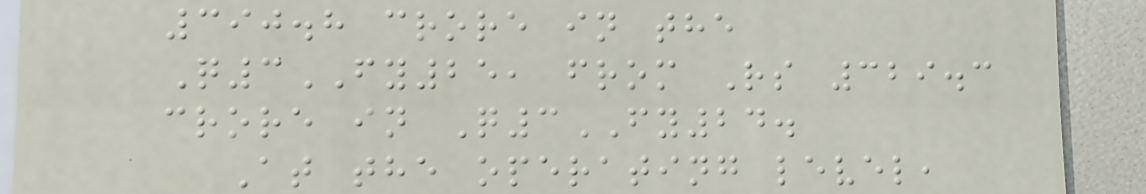390.8 crore in the
Q3FY25, from Rs 329.3
crore in Q3FY24.
At the operating level,
